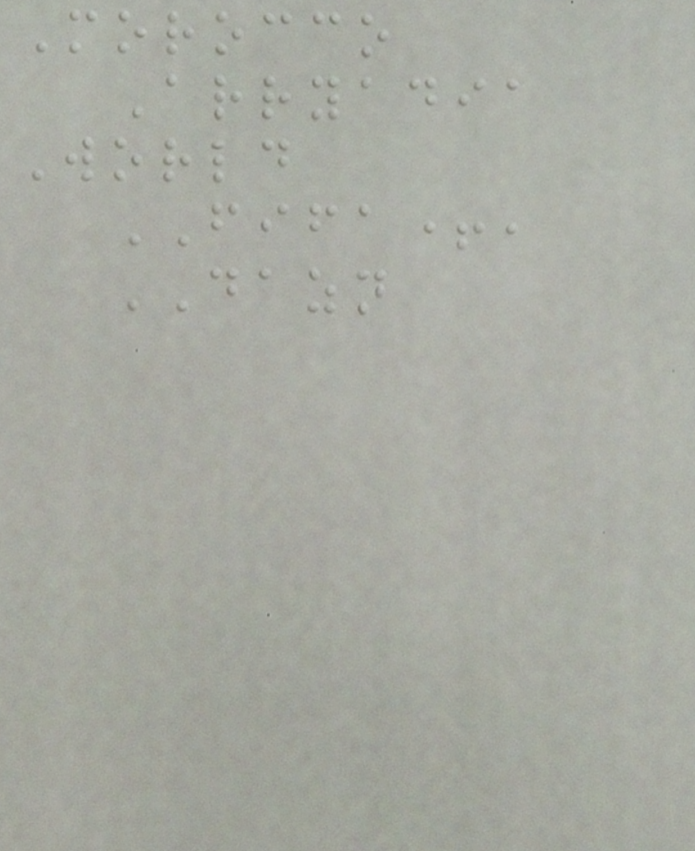Morocco
Arryadia
World
FIFA+,
DAZN
